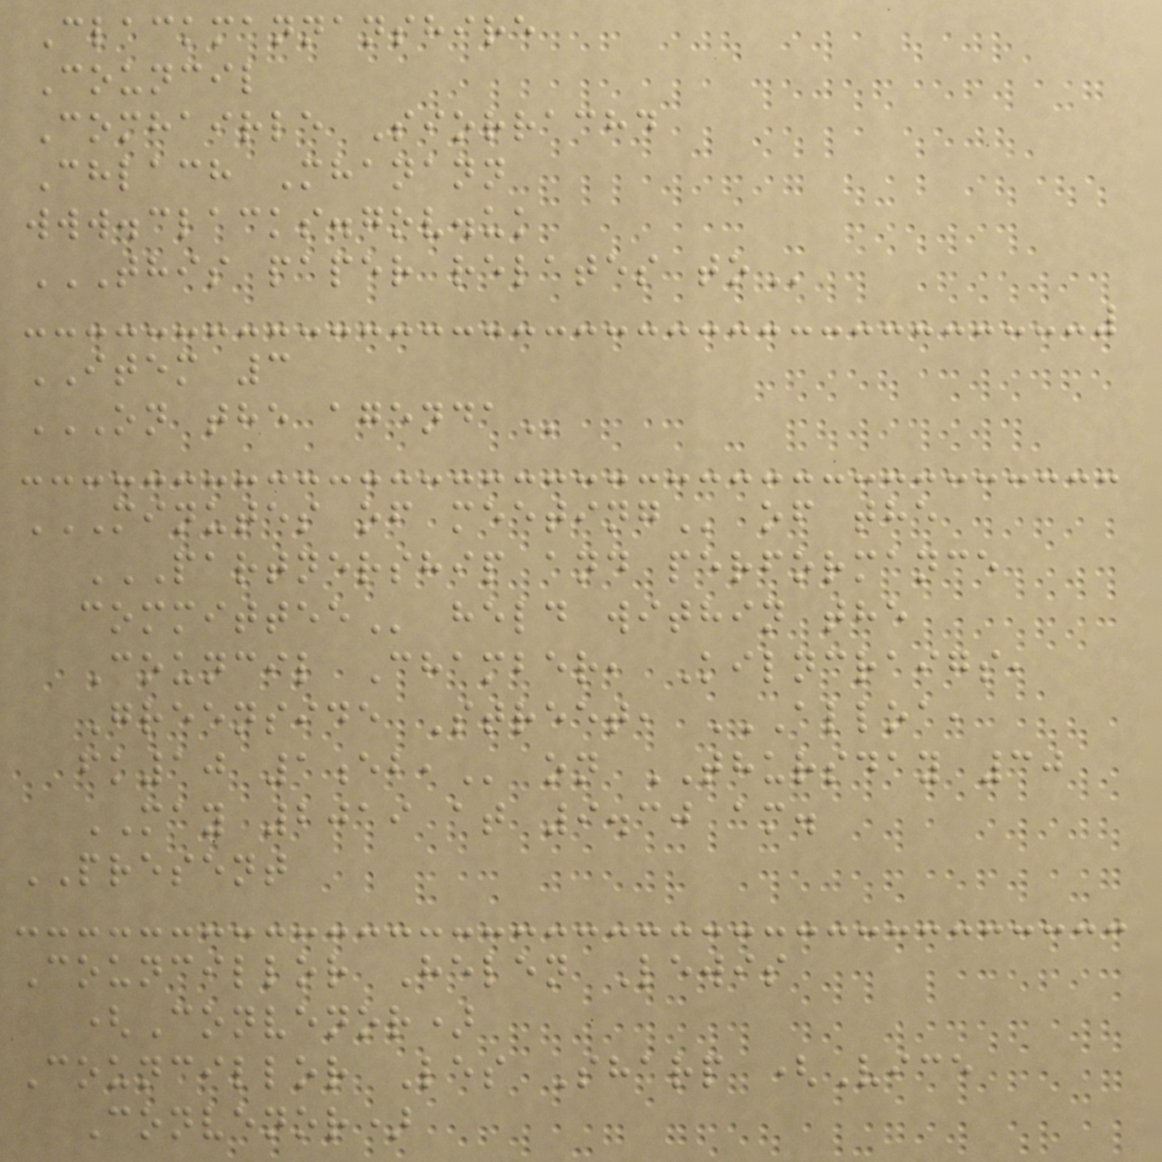Clackmannanshire
Council
Comhairle Siorrachd
Chlach Mhanann
www.clacks.gov.uk
THIS PAPER RELATES TO
ITEM 3
ON THE AGENDA
MINUTES OF MEETING of the
PARTNERSHIP AND PERFORMANCE
COMMITTEE held within the
Council Chamber, Kilncraigs,
Greenside Street, ALLOA,
FK10 1EB, on THURSDAY 30
MAY 2019 at 9.30 am.
PRESENT
Councillor Helen Lewis
(Convenor)
Councillor Les Sharp (Vice
Convenor)
